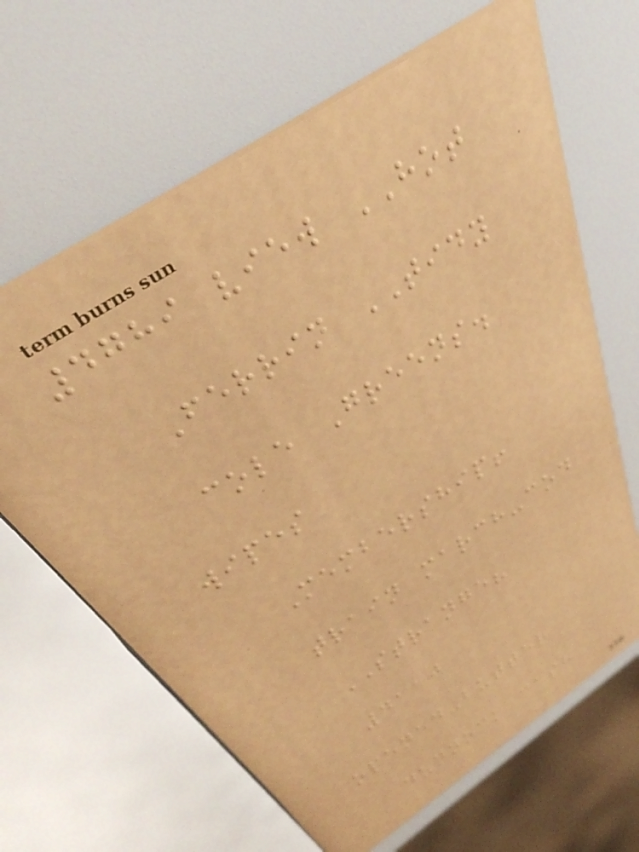4789 view HOT
Ferrin TIDY
cole Greens.
wipes
Membership!
train march-cod
STRANGE?
4110
opened-butter
dunnock cash
